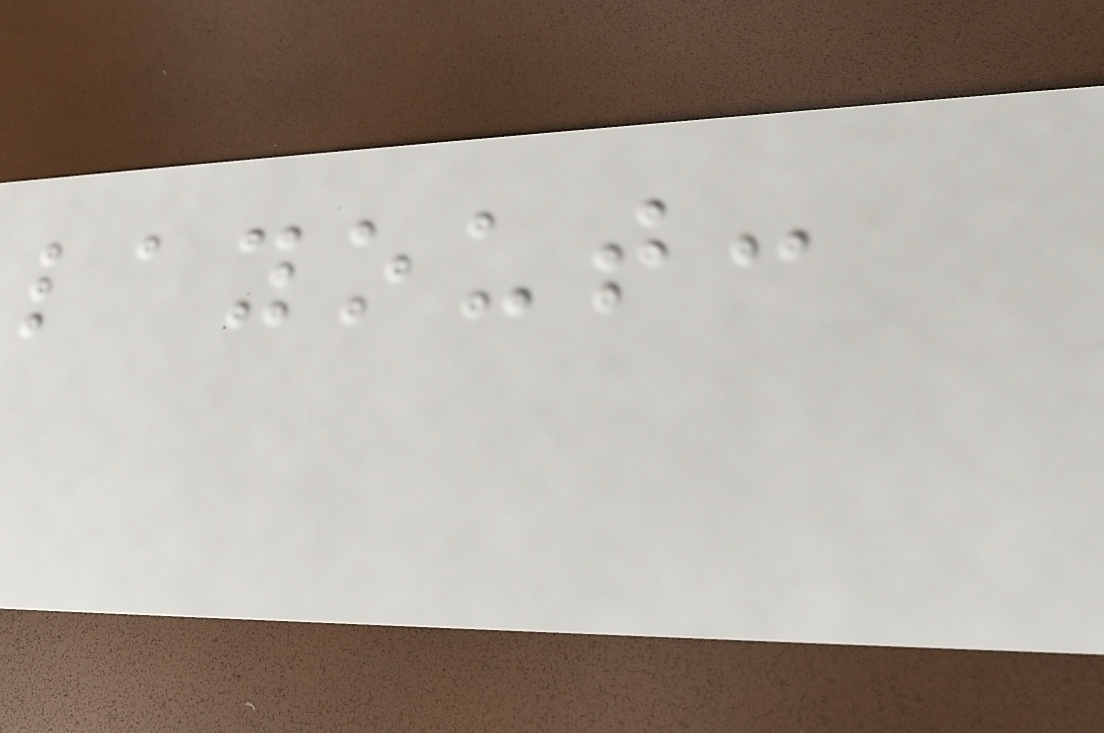layout:
